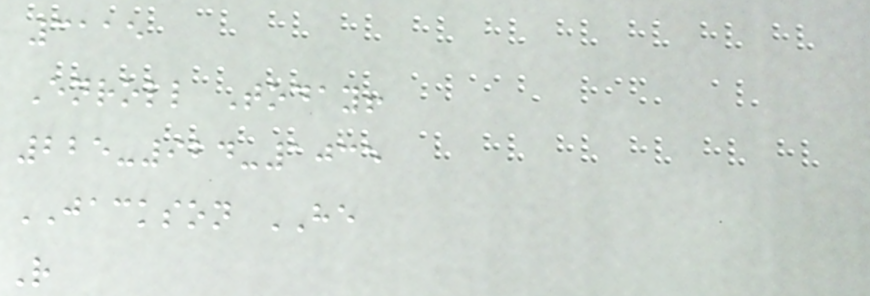3115
Enroll Today!
225-924-1035
JACKSON HE
R
